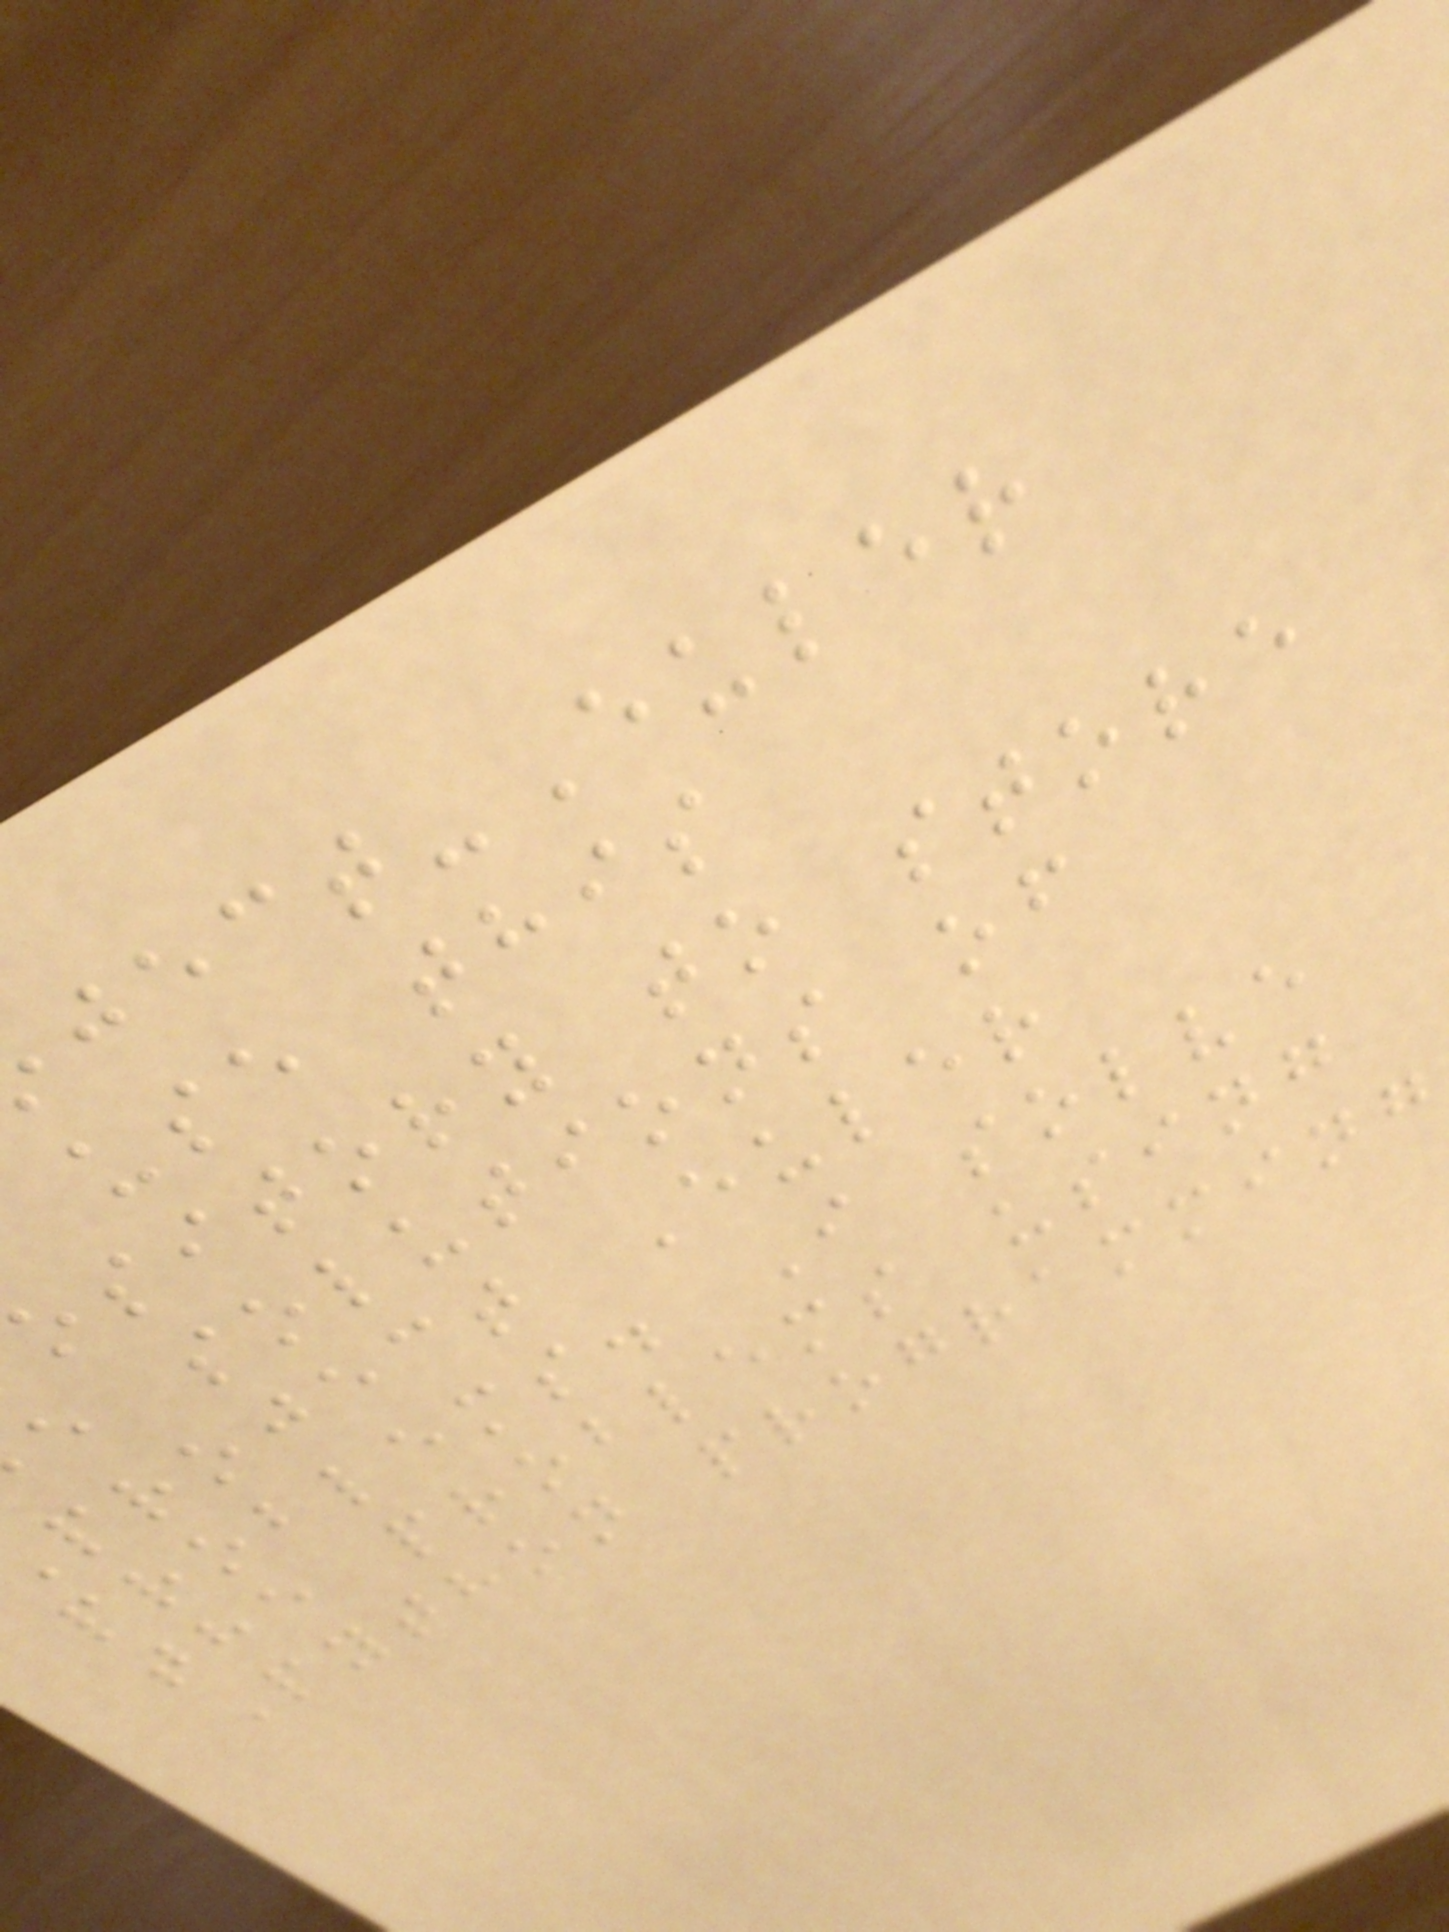ject-Euler
use this
ository to store
e solutions of
project Euler
problems. I solve
the problems using
Python programming
